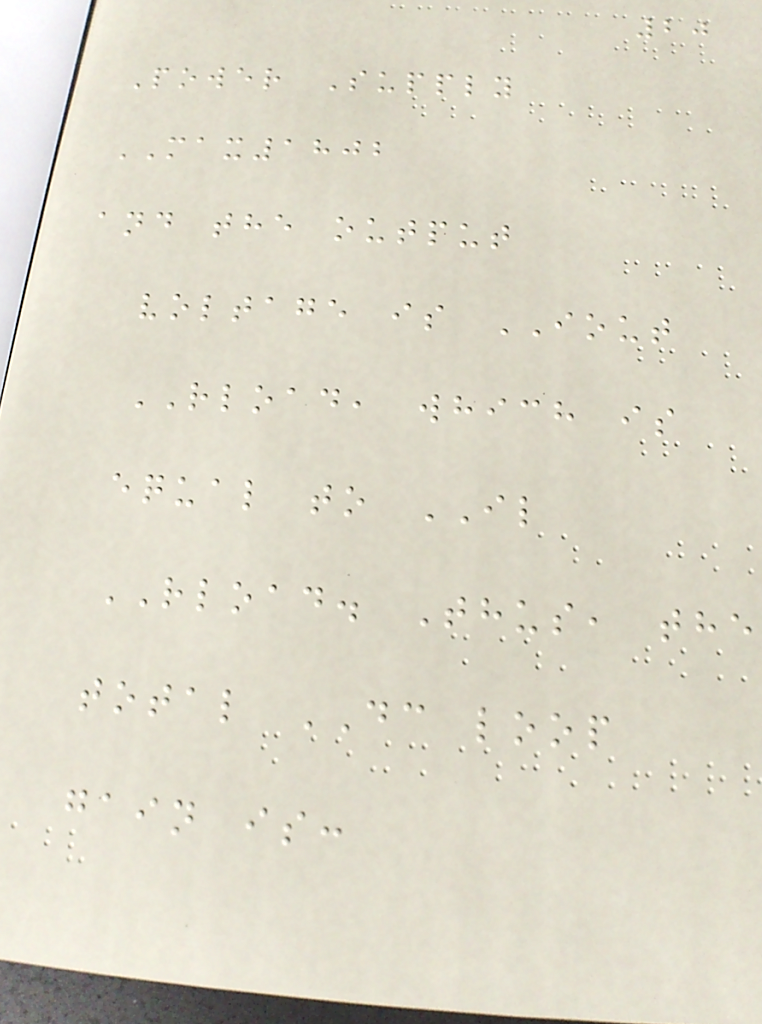20
Power Supply
MAX1802
and the output
voltage is IOUT
RLOAD, which is
equal to IL
RLOAD. Thus, the
total DC loop
gain is:
